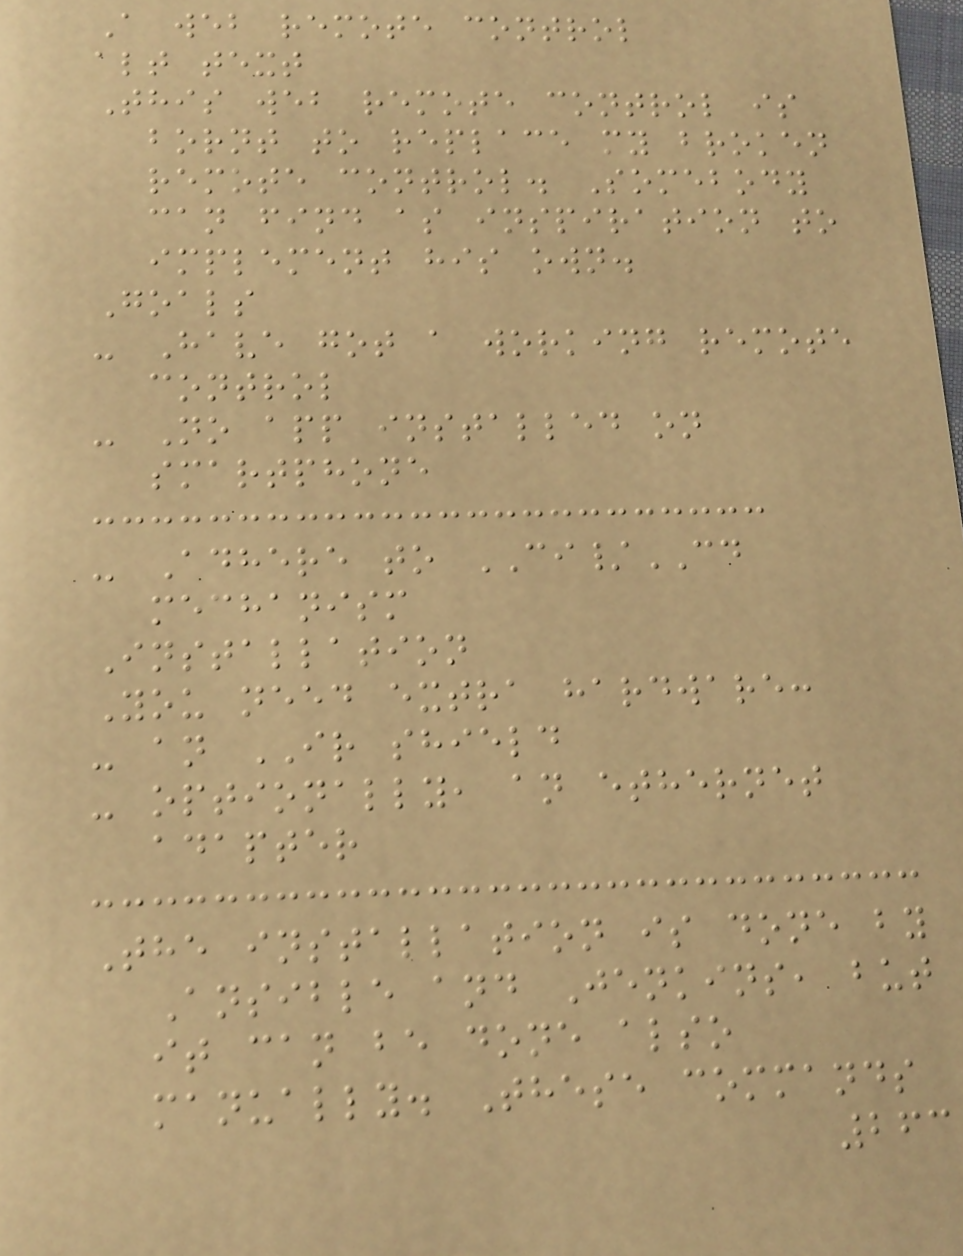A web remote control
alt text
This web remote control is
bornt to replace my broken
remote control. Somebody
can find as inspiration to
implement his own.
Goals
- Have got a working remote
control
- No app installed on
smartphone
- Adhere to CI/CD
mechanism
Installation
You need extra hardware:
- an IR shield
- optionally, an ethernet
adapter
The installation is done by
Ansible and Jenkins, but
it can be done also
manually. These commands
263
